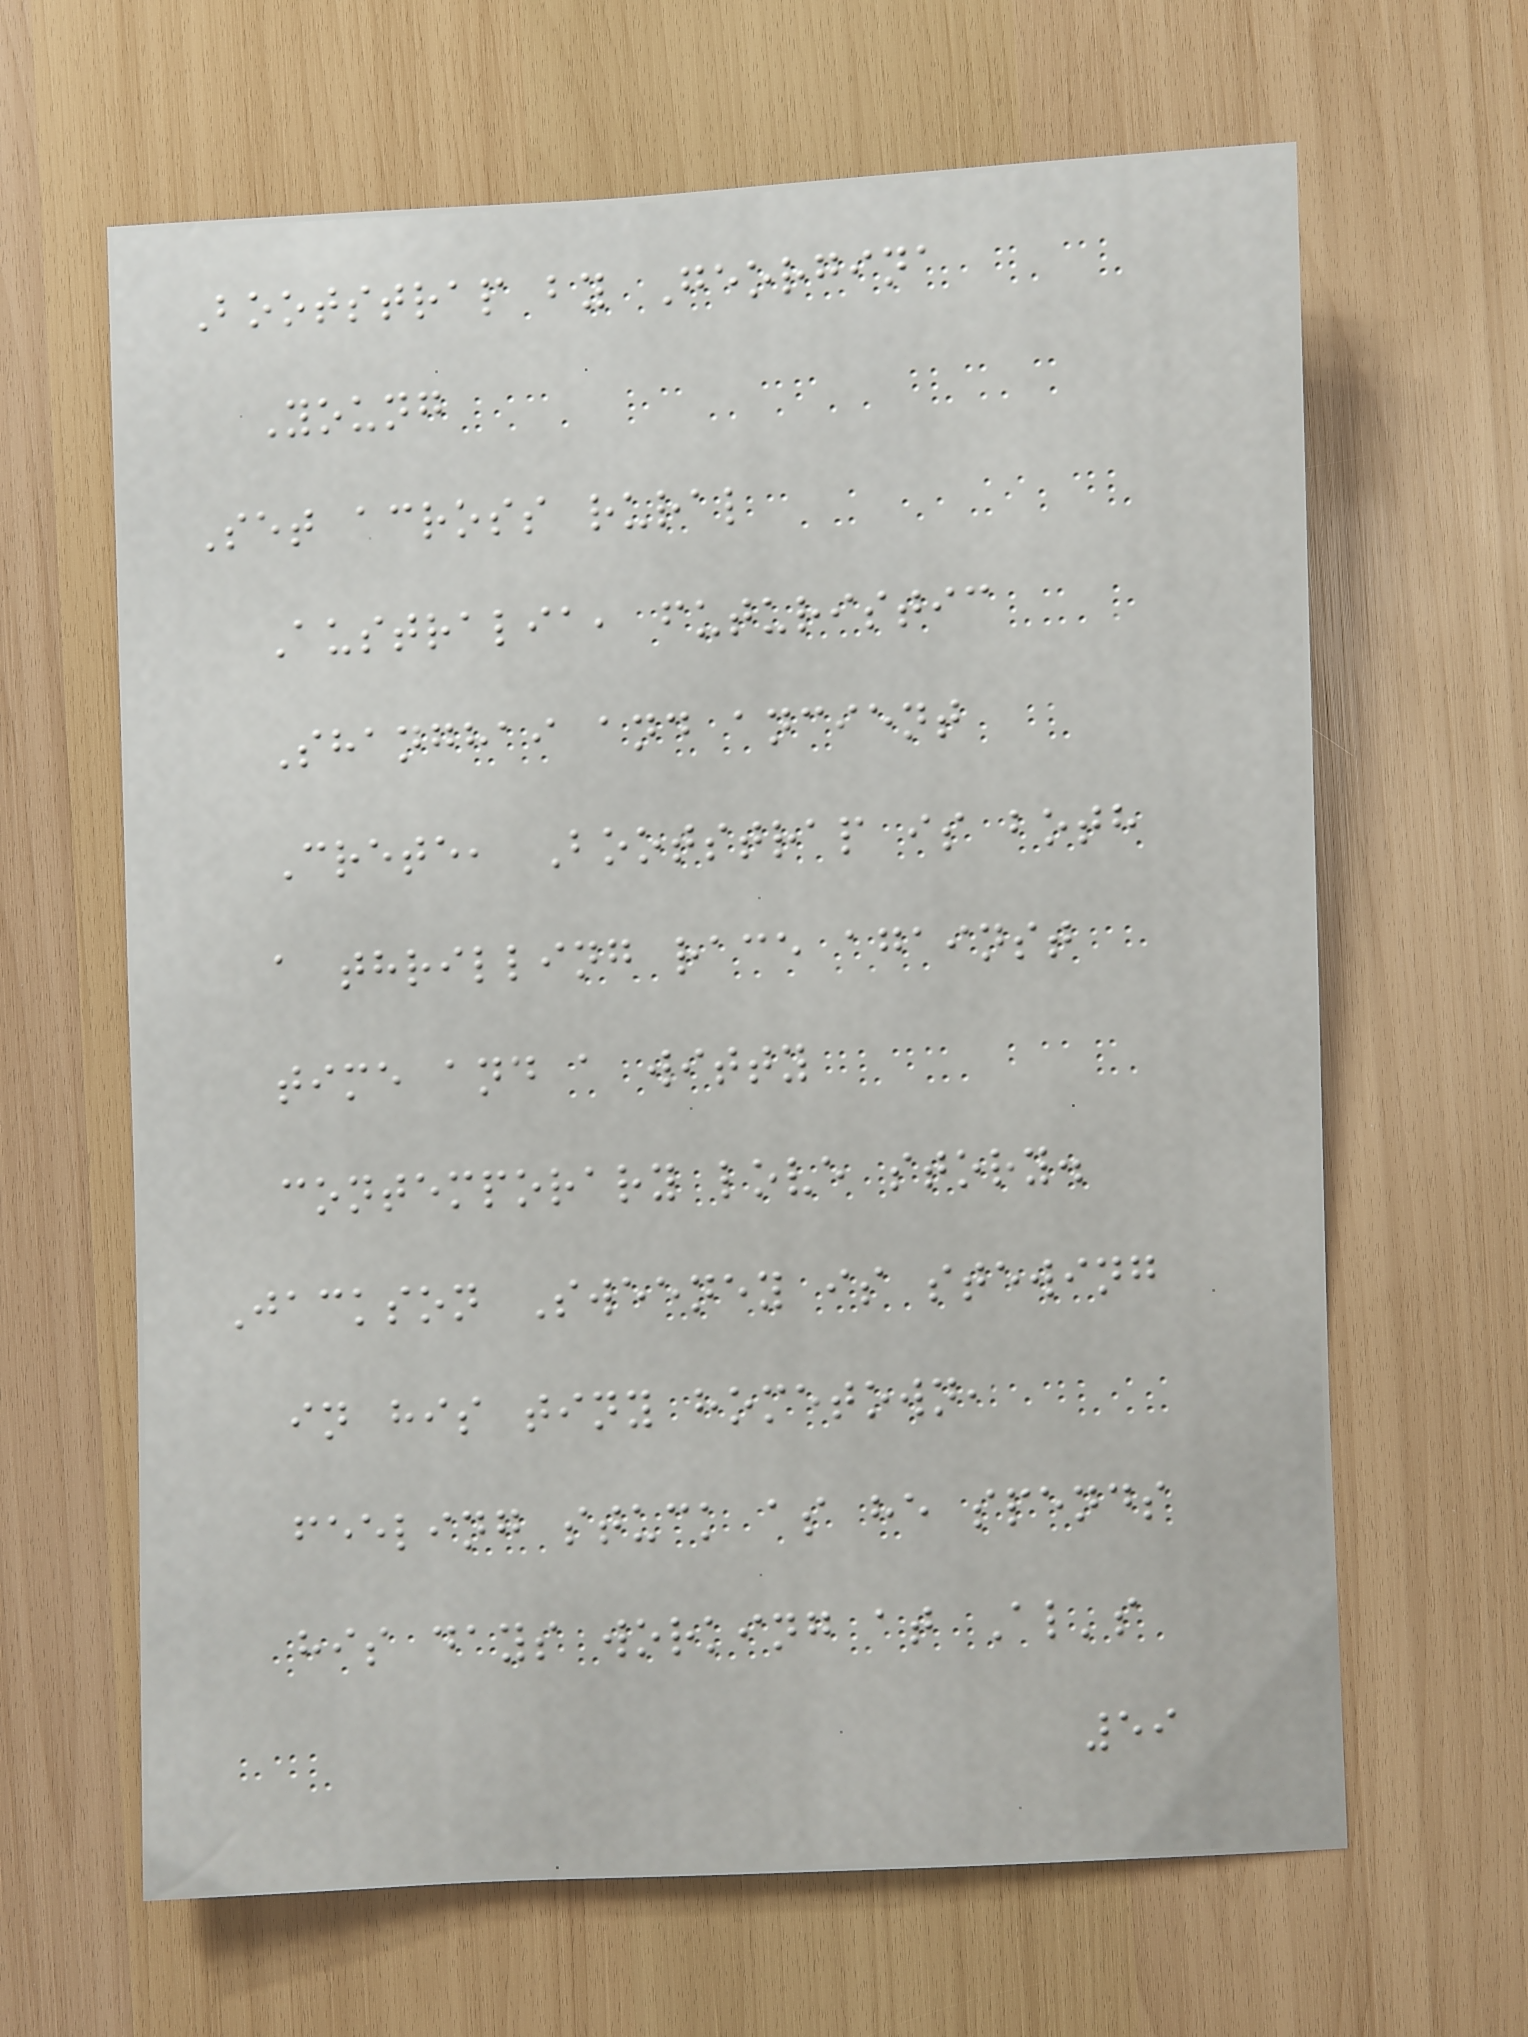Bootstrap by Georgina
Young
Set across rural
Australia, futuristic
Shanghai and ancient
Crete, Bootstrap is both
a thrilling race against
time and a witty
contemporary love story.
Jackson Sweeney is stewing
in his tiny hometown,
feeling stuck as he spends
his days working at Al's
59
